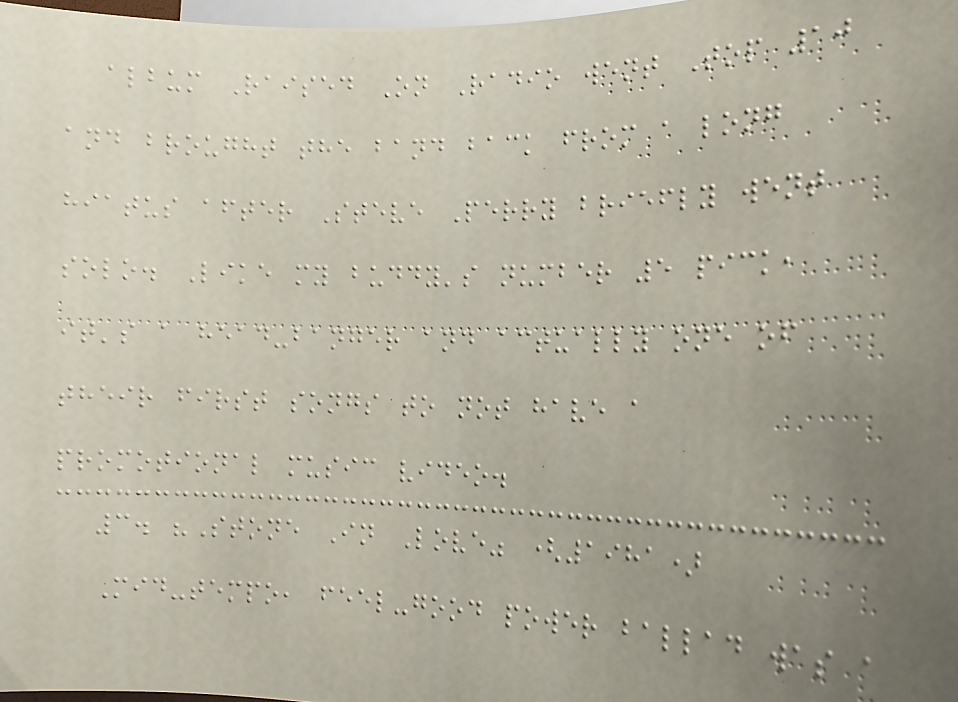album Raised On Radio went Top 10
and brought the band back from a long
hiatus after Steve Perry briefly went
solo. Like my buddy's number 5 pick,
it's a head-banger and actually one of
their first songs to not have a
promotional music video.
3. "Stone In Love" (1981)
Mid-tempo, feel-good power ballad was a
